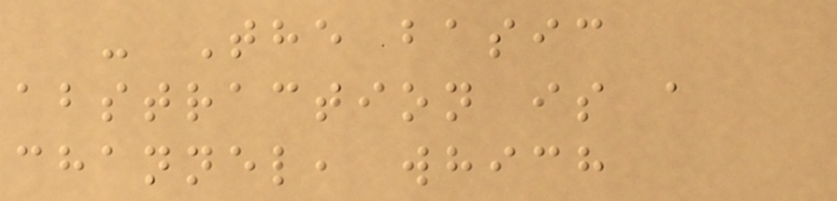- The basic
abstraction is a
channel, which
